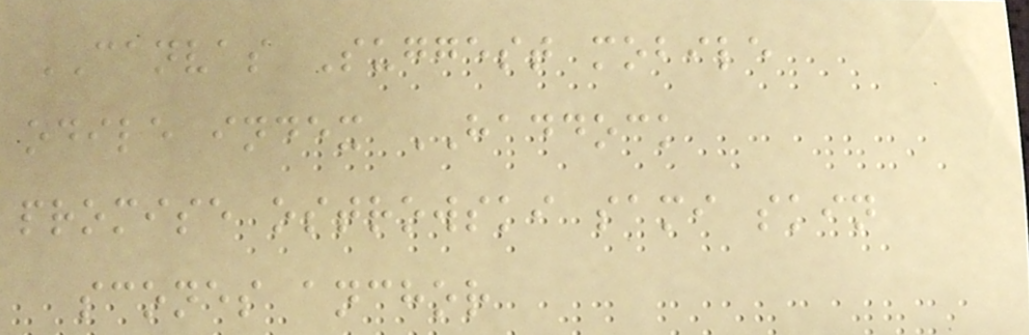CANVAS Suggest mobile
odile index HADDOCK
promise ostrowski sami skin
scones anchor
